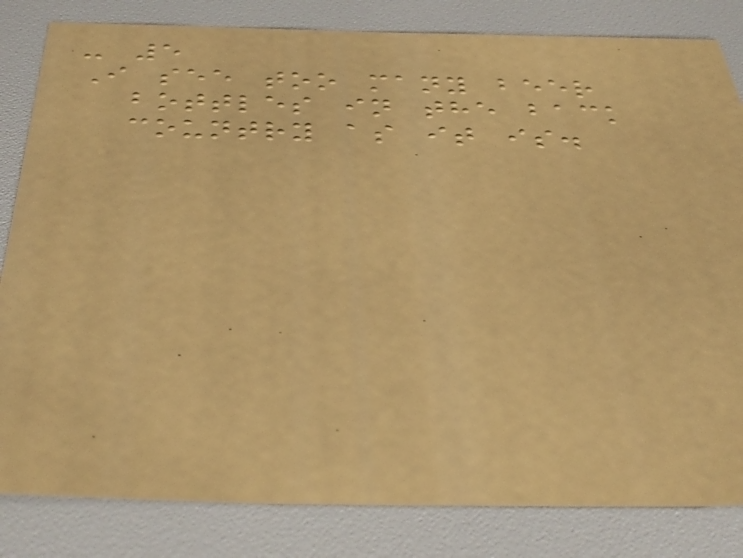- 5
I see too many beer
bottles in the back
country as it is.
